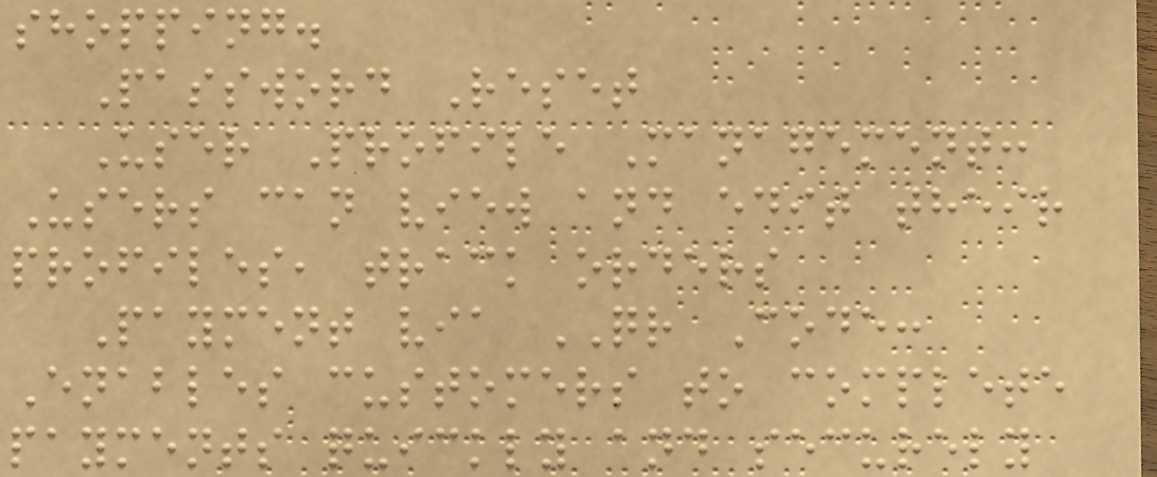shopping.
Password Reset
User Profile Management:
Users can view and edit their
profiles, track orders
Payment via QR Code:
Enables customers to complete
payments quickly and securely
